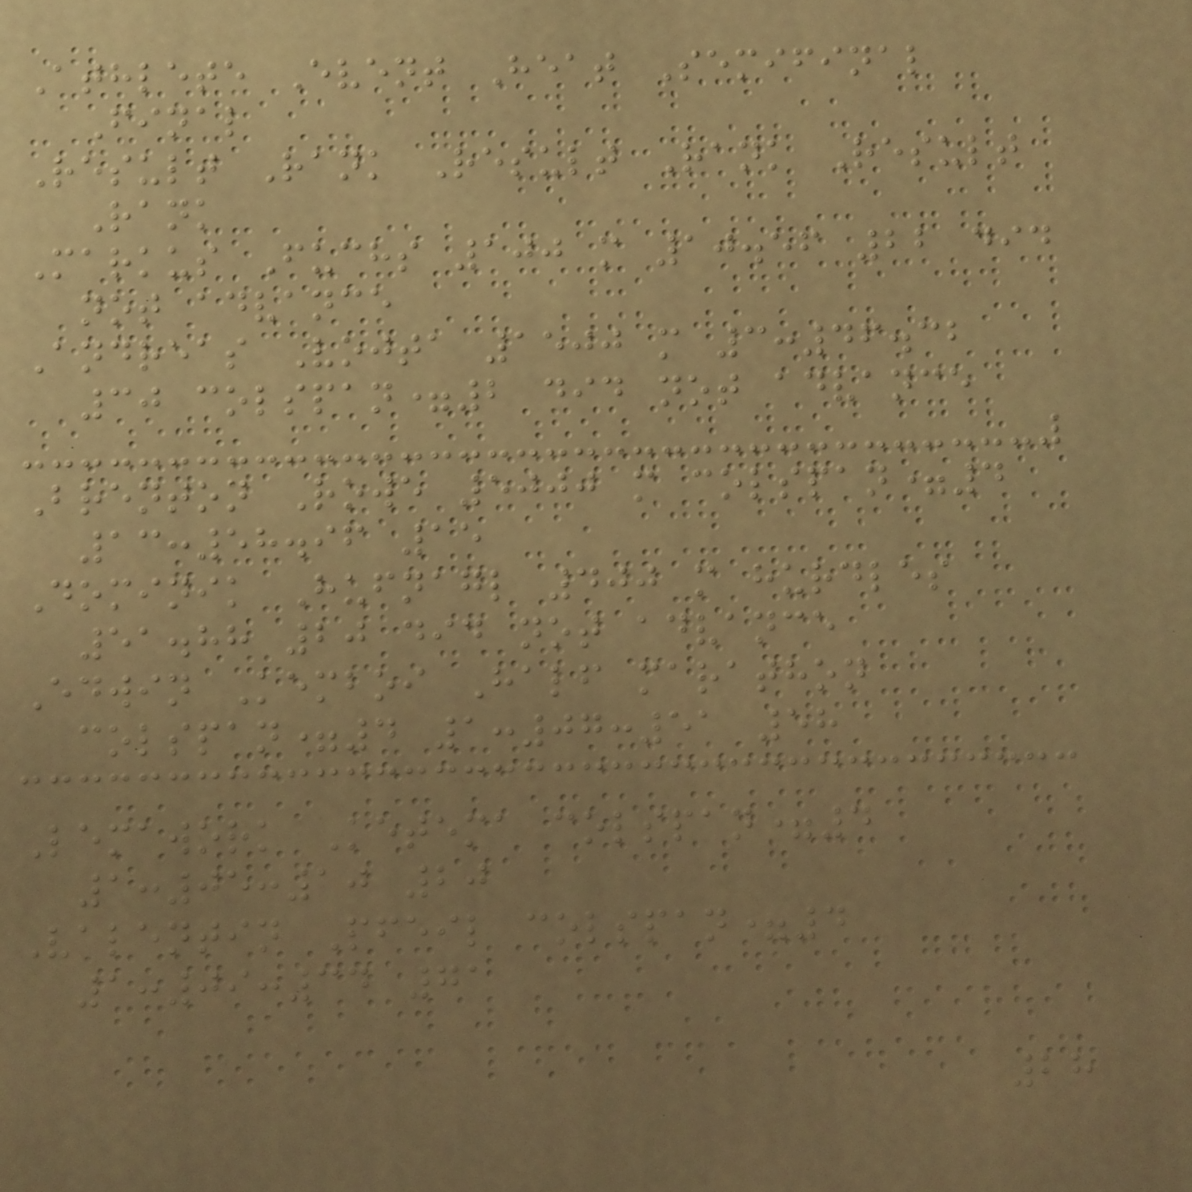Athlete Event Heat Semifinal
Final
Result Rank Result Rank Result
Rank
Markus Fuchs 100 m 10.56 22 did
not advance
Andreas Vojta 1500 m 3:46.32
30 colspan=2 did not advance
Brenton Rowe 5000 m colspan=4
13:58.96 15
Dominik Hufnagl 400 m hurdles
51.88 20 did not advance
Edwin Kemboi Half marathon
colspan=4 1:07:51 58
Lemawork Ketema colspan=4
1:05:10 20
Valentin Pfeil colspan=4
1:09:34 71
28
